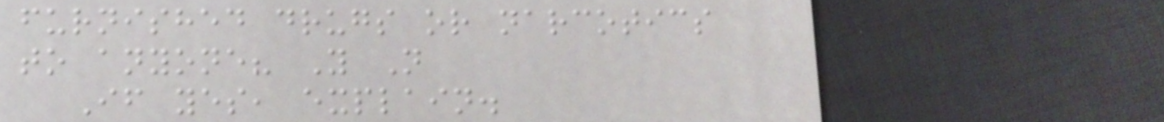furnished drugs or narcotics
to anyone? Y N
If yes, explain.
